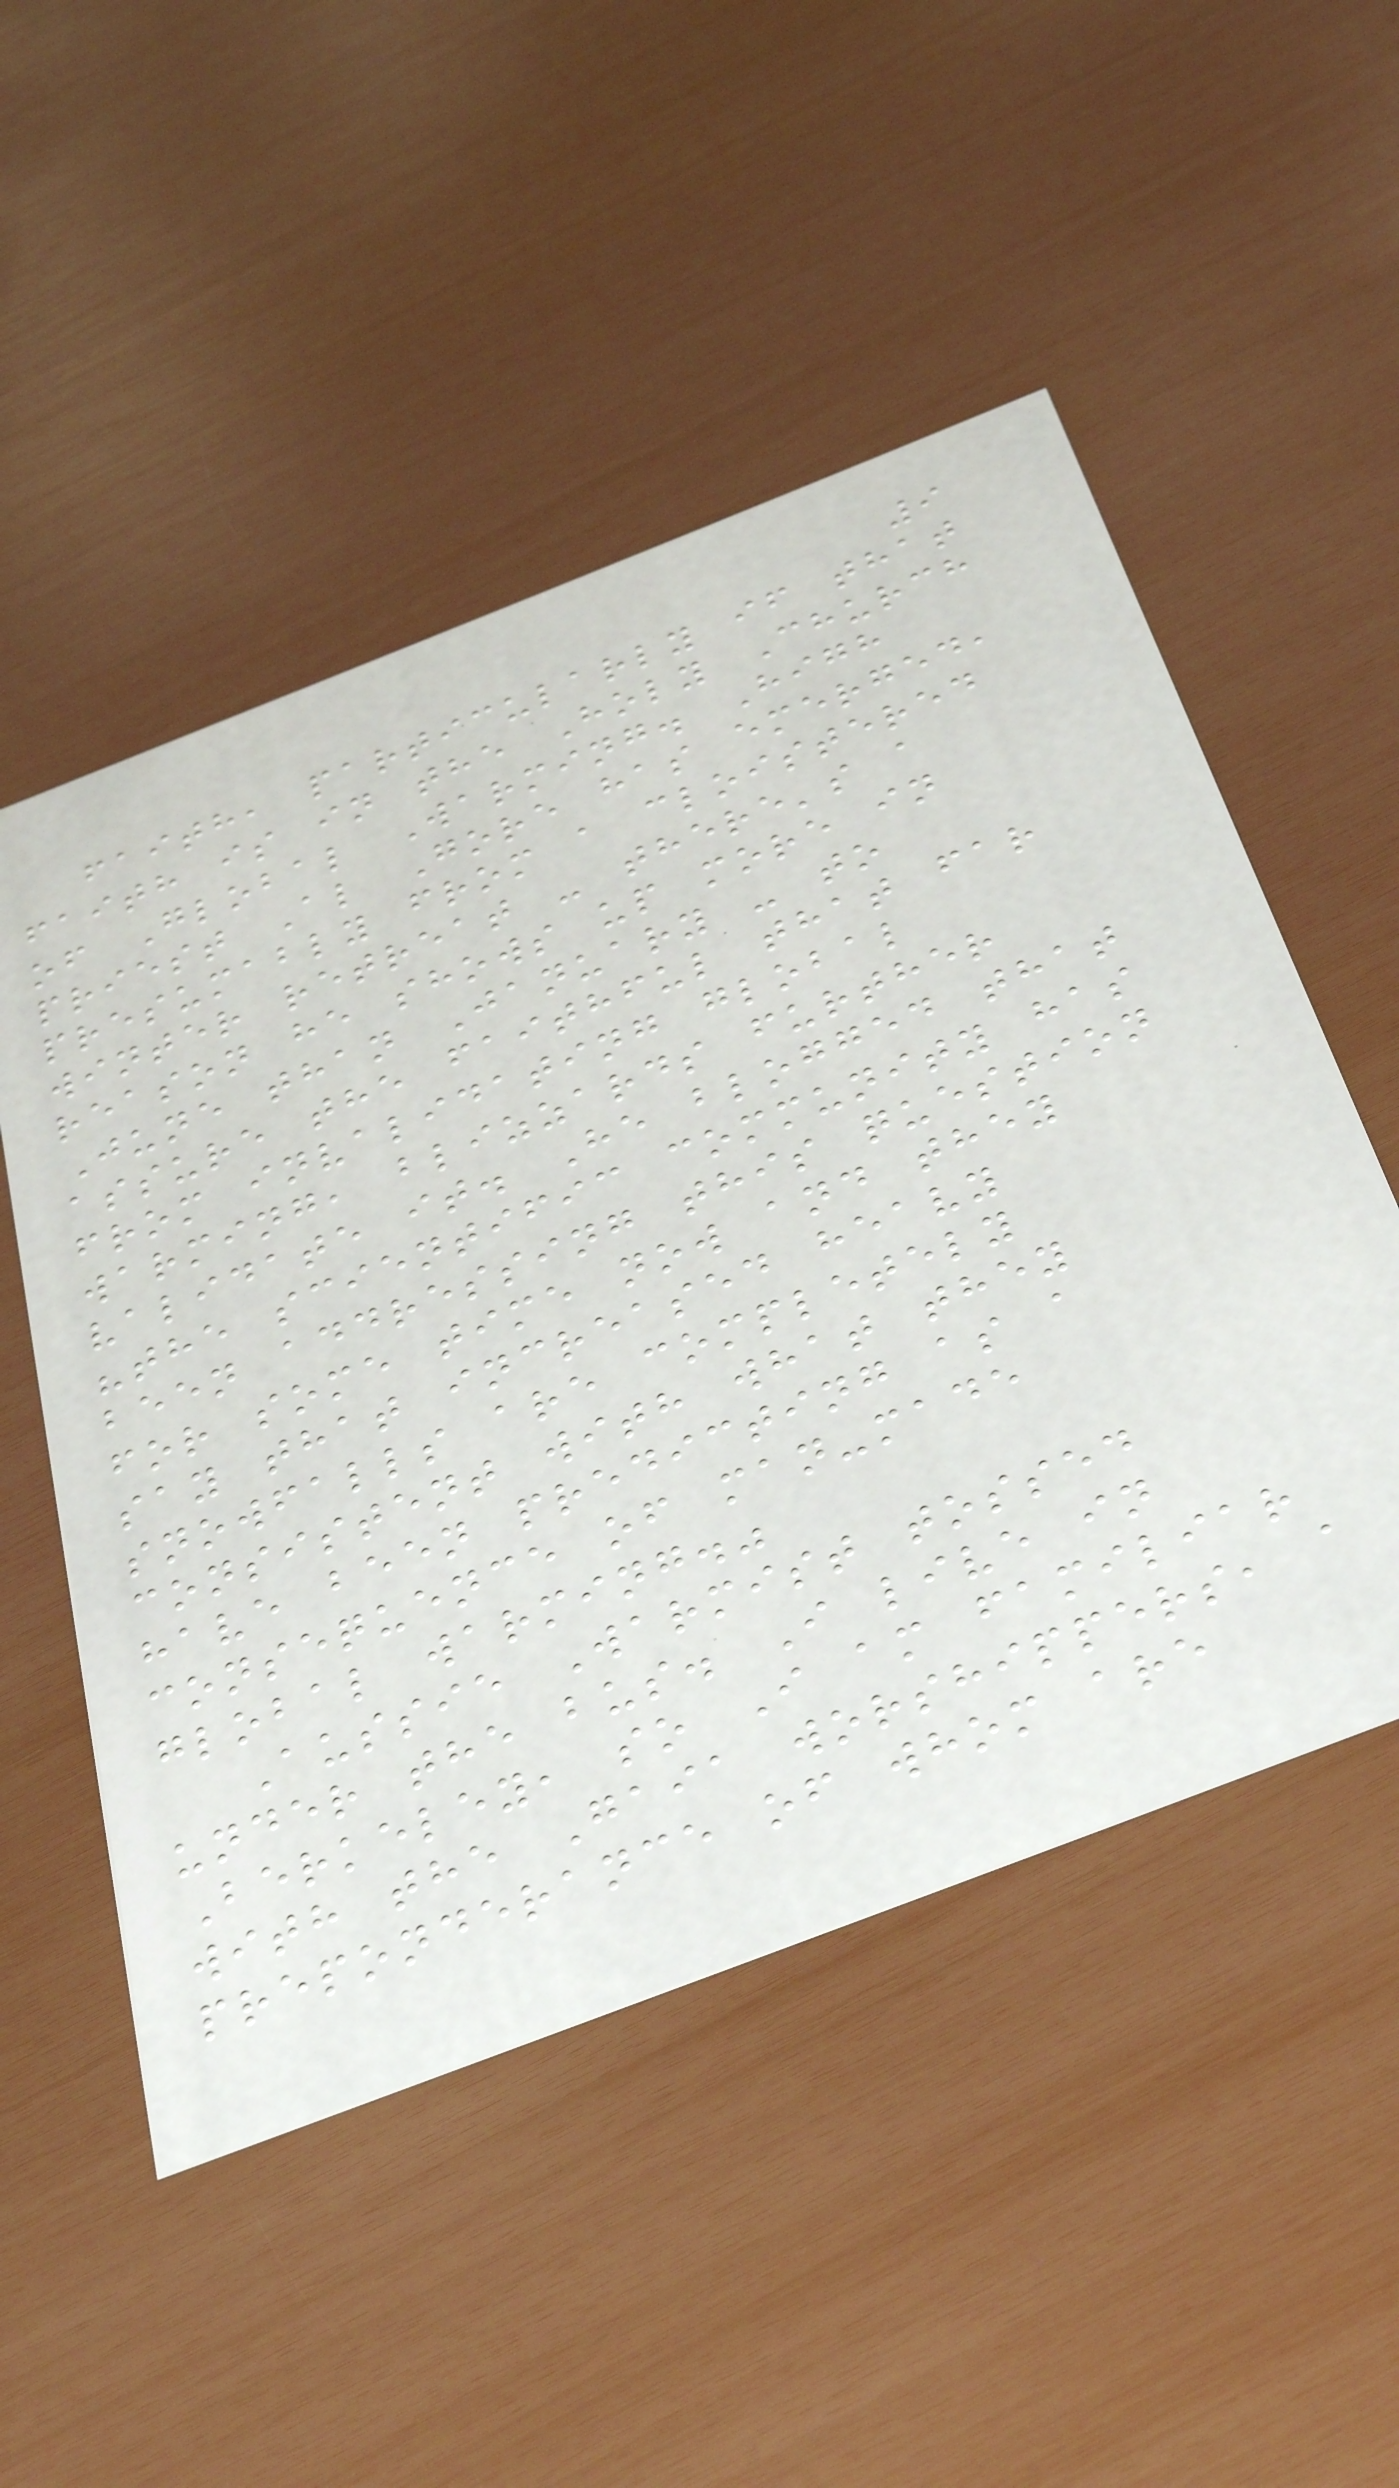9
faith, particularly if that
faith is in the Holy Church
of Global Warming. High
priest Al Gore has emerged,
presumably from a cloistered
winter retreat - there's a
reason he shows up more in
June than January - to
assure the faithful that far
from invalidating global
warming, blizzards further
validate it. He blogged that
"the scientific community has
been addressing this question
for some time now and they
say that increased heavy
snowfalls are completely
consistent with what they
have been predicting as a
consequence of man-made
global warming."
Aussie Warmist tossed
under the bus. I live in
Berkeley, so I am familiar
with the Gaia worshippers, a
preponderance of whom are
